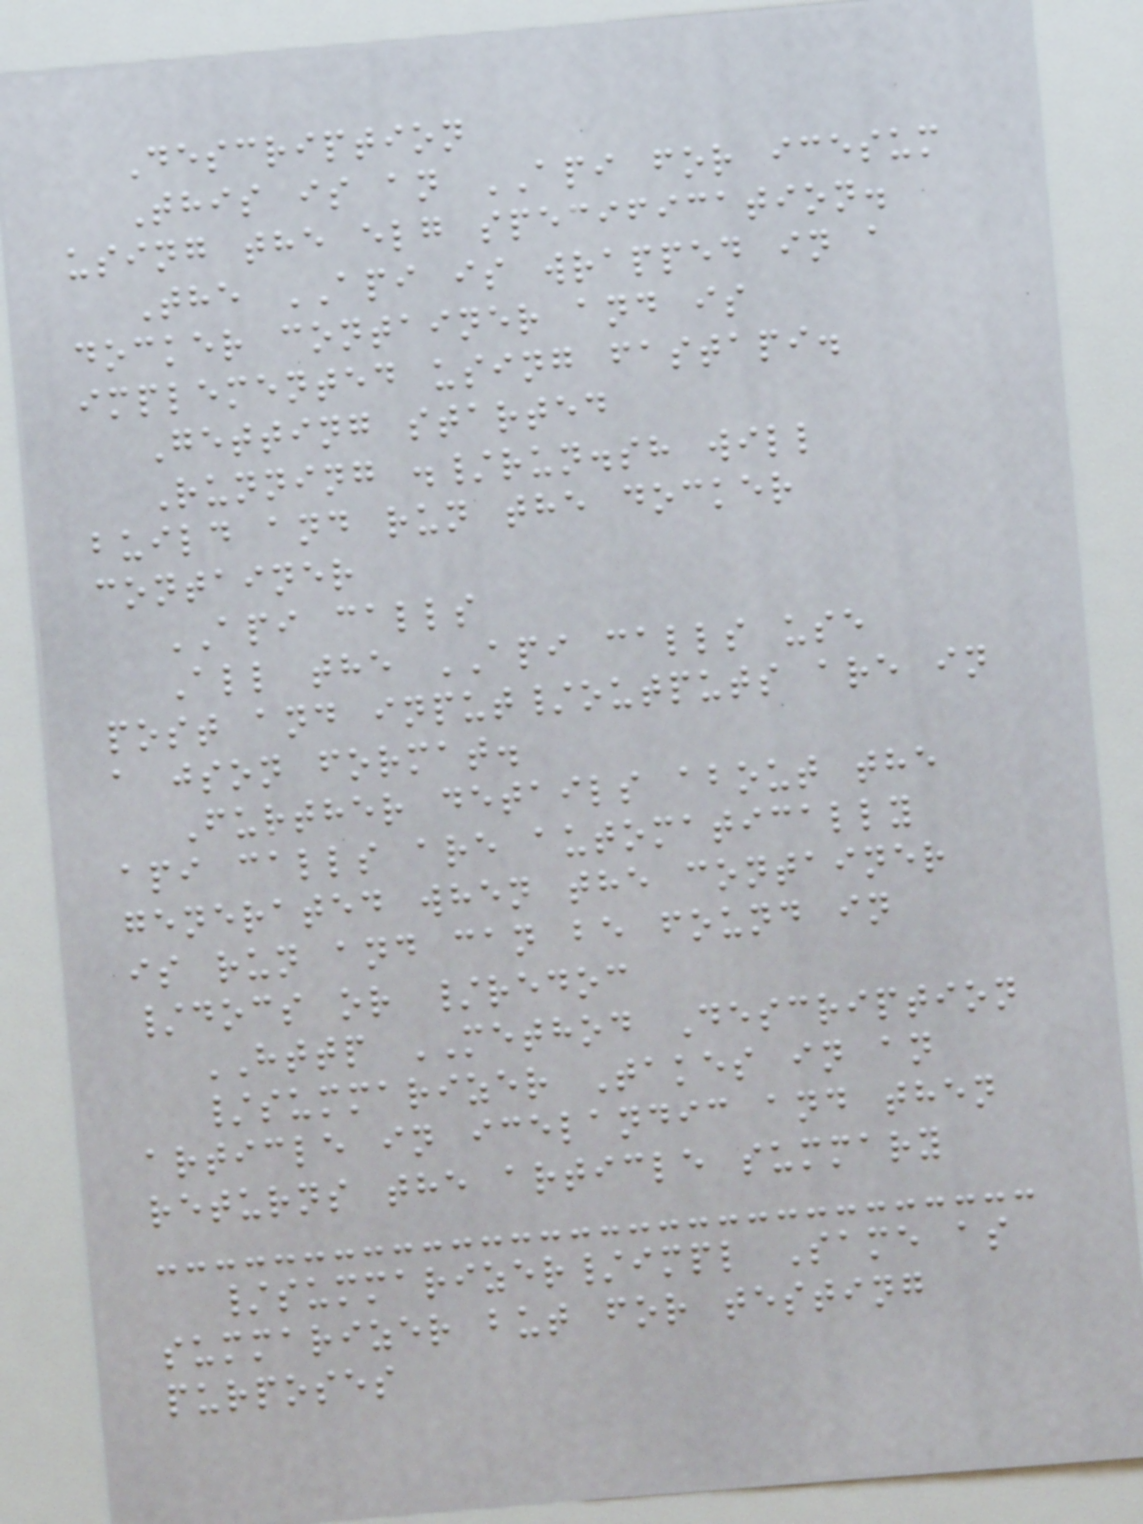Description
This is an API for icesum
using the elg specification.
The API is wrapped in a
docker container and is
implemented using fastapi.
Getting started
Running ./run.sh will
build and run the docker
container
API calls
All the API calls use
post and input/outputs are in
a json format.
Further details about the
api calls are automatically
generated when the container
is run and can be found in
/docs or /redoc
HTTP METHOD Description
/summarizer Takes in an
article in icelandic and then
returns the article summary
/summarizer/impl Same as
summarizer but for testing
purposes
